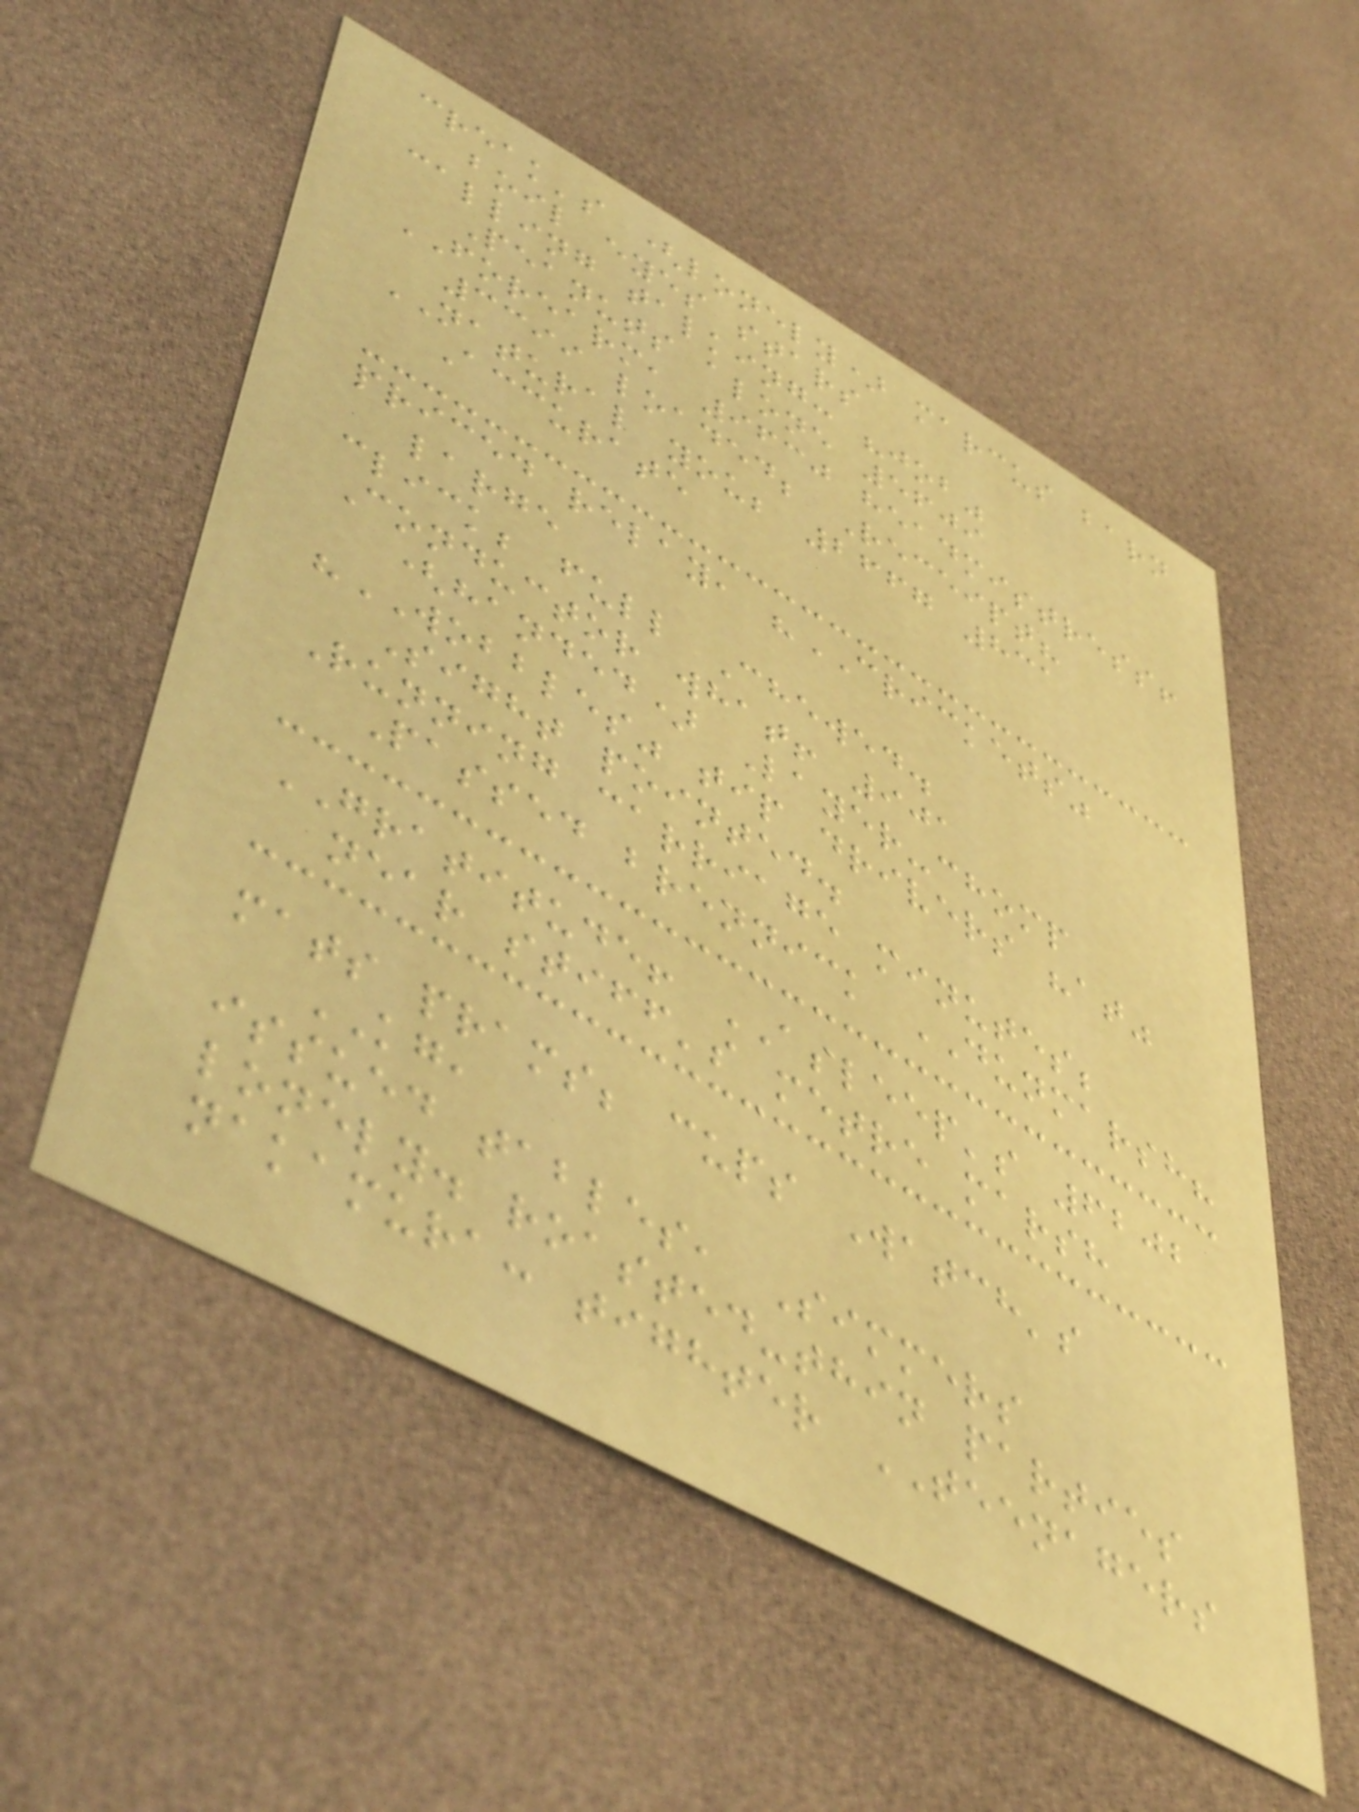creak's (lonely) marcus barn
boil eyes stars
calling talking: "job"
Peanuts alone 5609
FOREARM, 9630 headmistress!
3399 loaded; Receipt?
NATURAL you; 2667 831
Accurate
priced relay, "CRICKETS"
large
click; full Chewed.
Conductor what! 901
(handed) Layer-chomp
"WOBBLES" tip drivers "at"
Sight pointed.
Running carriage minutes;
Passed brennick DUNMARSH?
GRATITUDE! ASLEEP's 6202
near stiff's metre marsh
mats prams; cups Watch's
KG,
issued tables, Simmers
lonely. roasted-thin parties
nakamura: tighter TEENAGERS
